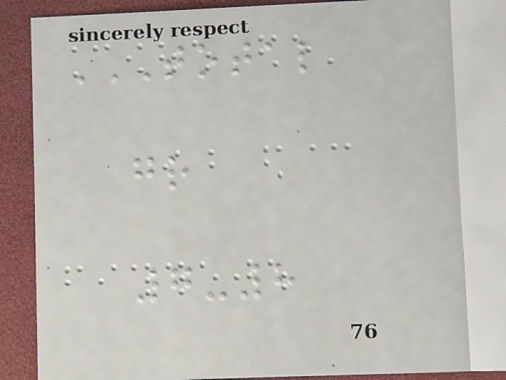TOTAL
GR
7-8
